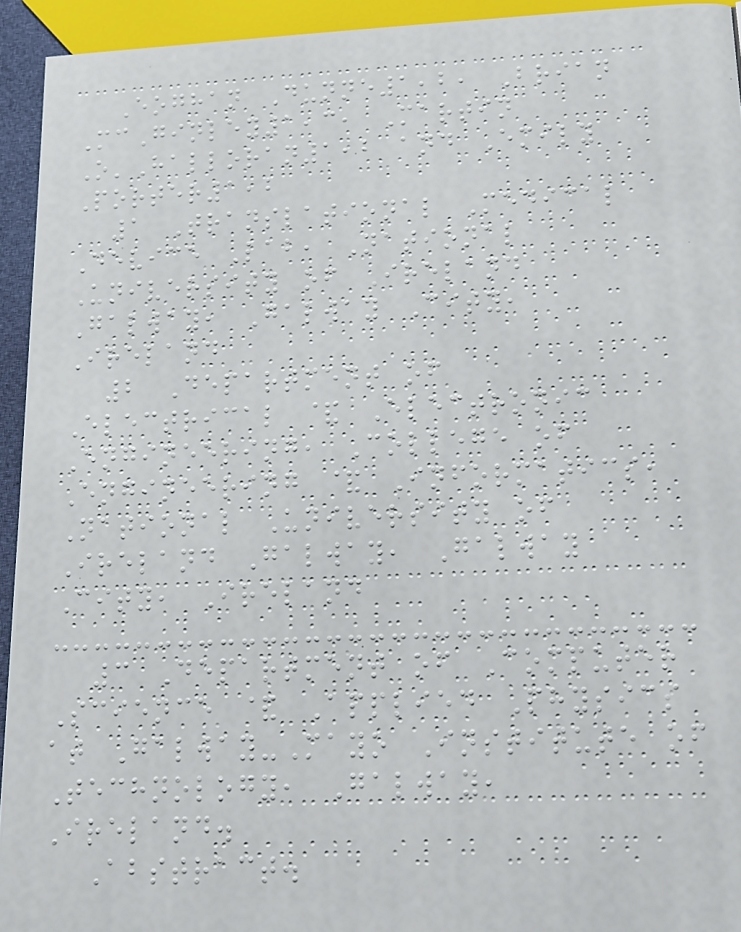Eoghan Dunne1,2, Brian
McGinley1,3, Martin
O'Halloran1,2 and Emily
Porter1,2
1 Translational Medical
Device Lab, National
University of Ireland
Galway, Galway City,
Ireland
2 Department of
Electrical & Electronic
Engineering, College of
Engineering & Informatics,
National University of
Ireland Galway, Galway
City, Ireland
3 Department of Computer
Science & Applied Physics
at Galway-Mayo Institute of
Technology, Galway,
Ireland.
Abstract.
